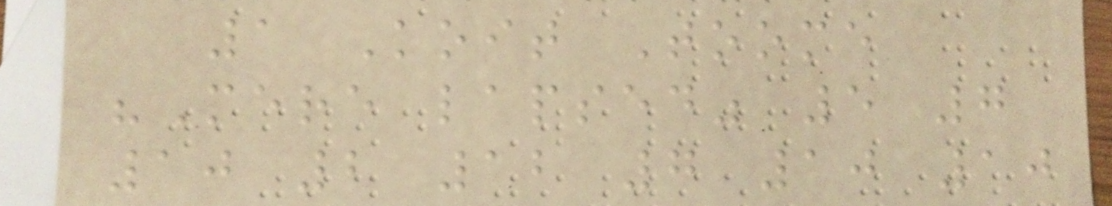1 Koit Toome
"Mere lapsed" 5 7
10 2 12 7 10 10
